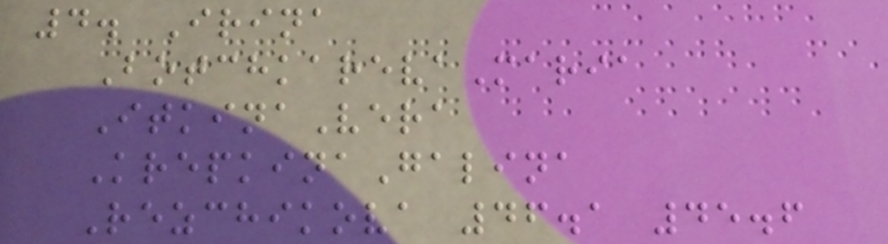4. Irina
BotchkarevaMaria
ItkinaVera
KrepkinaGalina
Rezchikova 46.1 45.6
